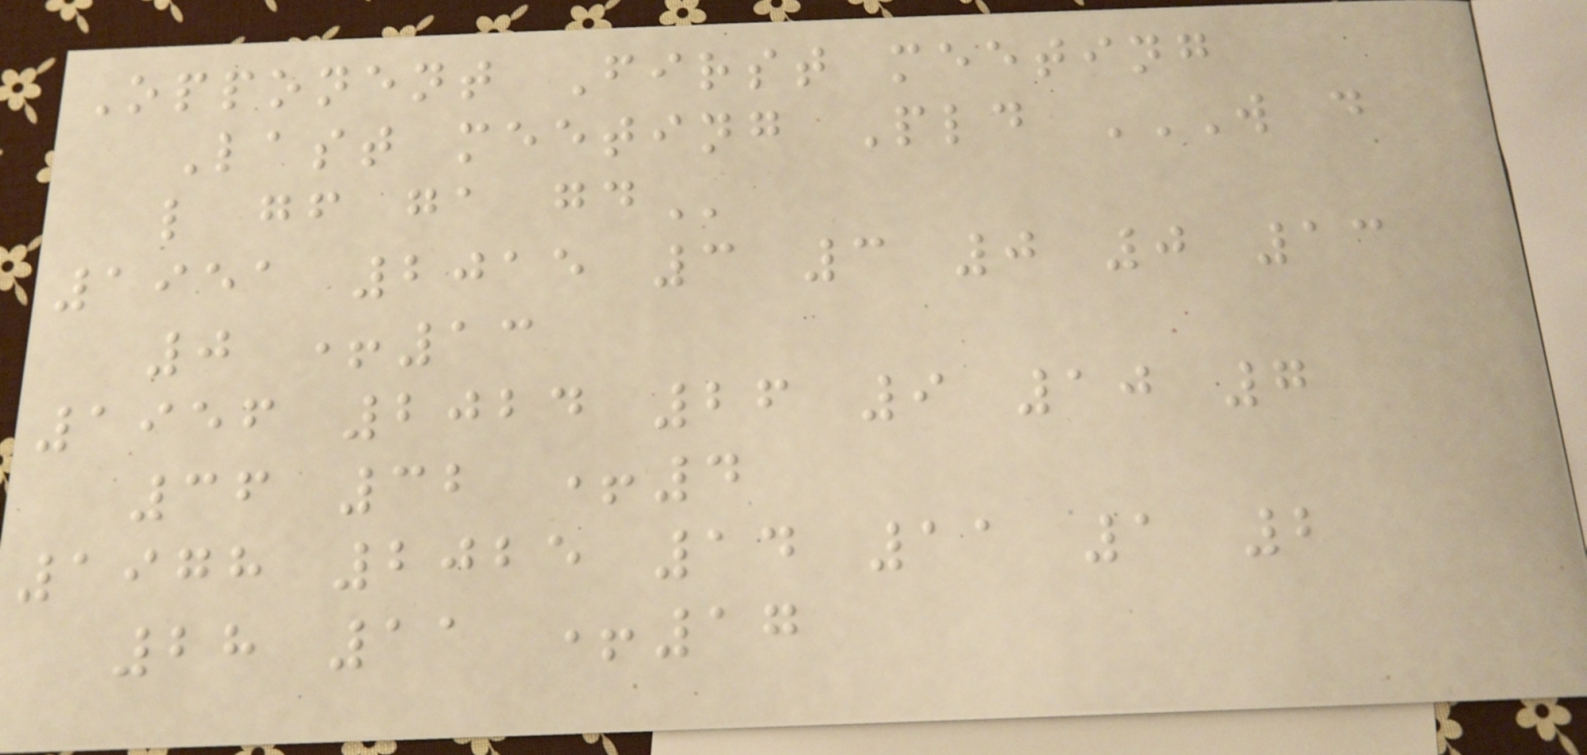Opponent First meeting
Last meeting Pld W D
L GF GA GD
1951 2015 3 3 0 0 13
0 +13
1956 2024 26 9 10 7
36 32 +4
1978 2025 14 11 1 2
28 11 +17
